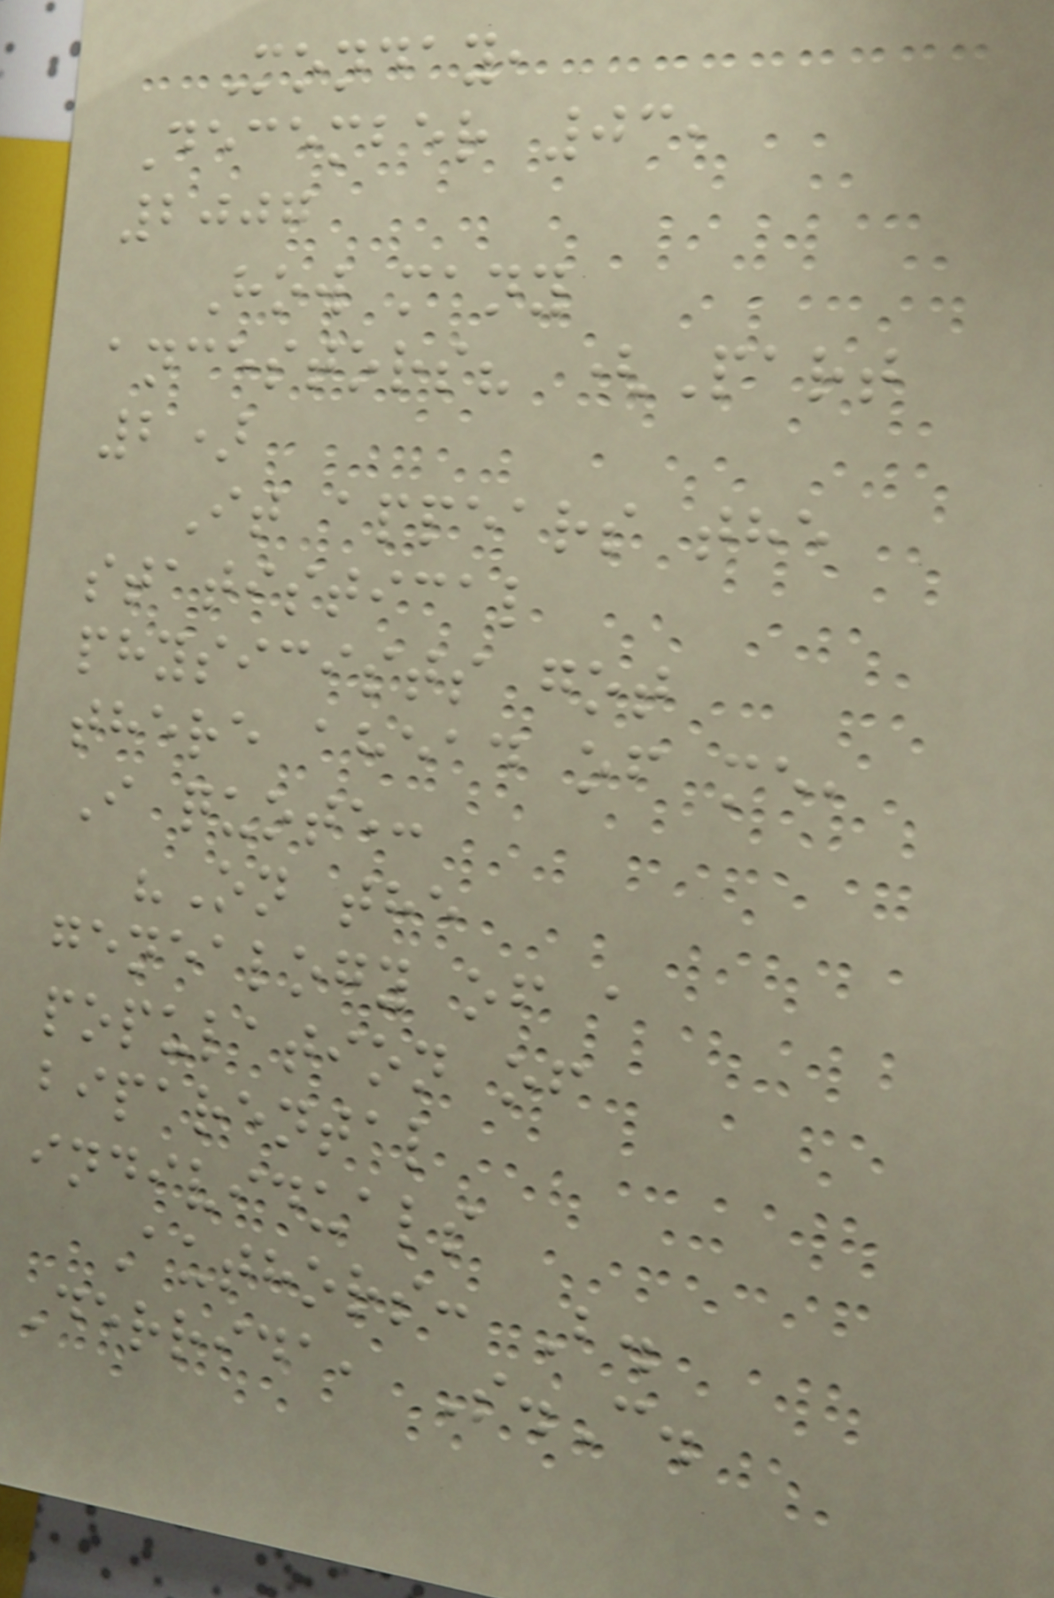Monday,
December 03,
2007
How many
ancestors? (Part
2)
It appears the
statistical
physicists got
there ahead of me,
I quote:
"On the
genealogy of a
population of
biparental
individuals
Authors: B.
Derrida, S.C.
